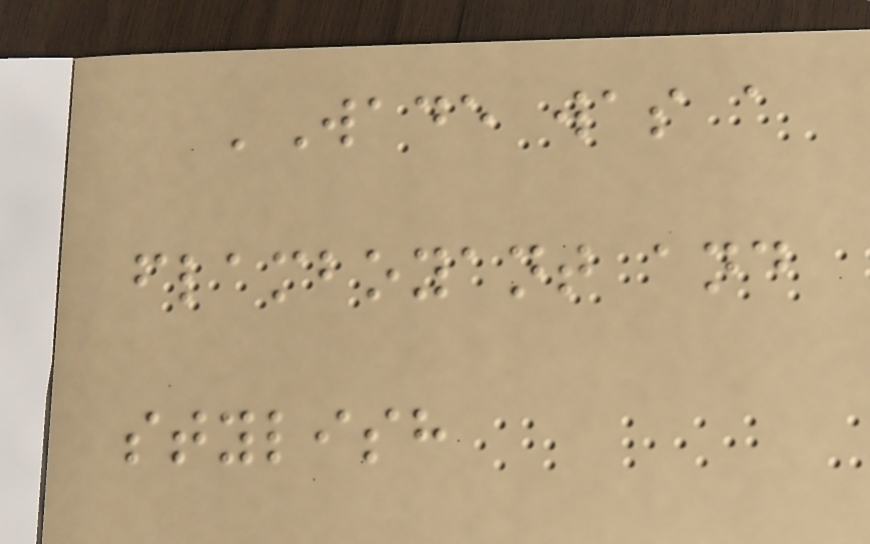'Wade was a
flamboyant and
stylish
